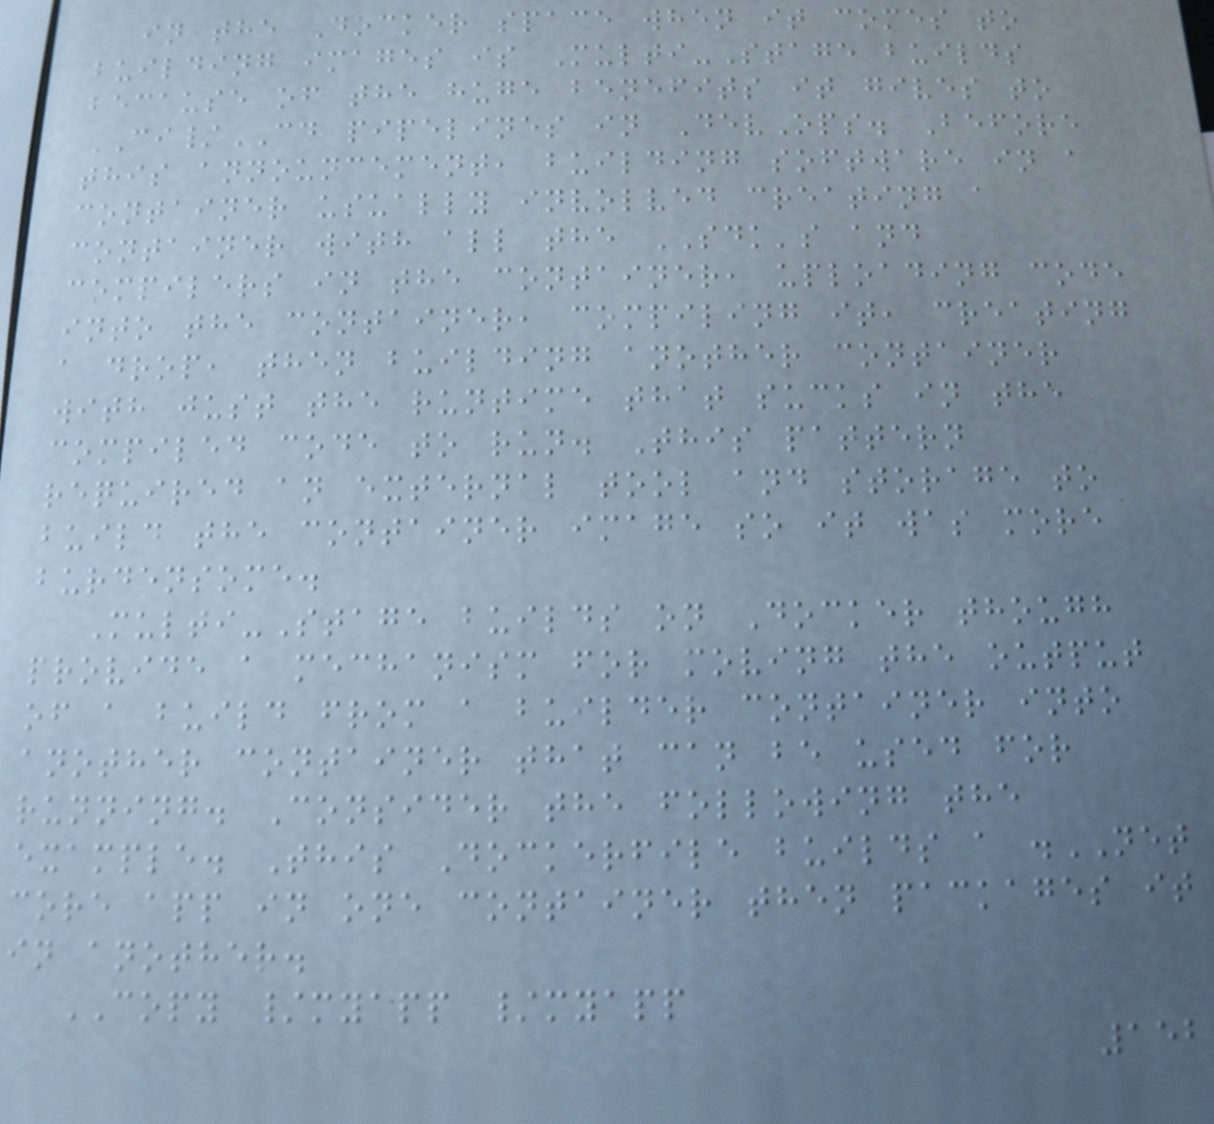in the Docker space when it comes to
building images is Multi-Stage builds
because of the huge benefits it gives to
CI/CD pipelines in DevOps. Before
this announcement, building software in a
container usually involved creating a
container with all the SDK's and
compilers in the container, uploading code
into the container, compiling it, creating
a drop, then building another container
with just the runtime that sucks in the
compiled code to run. This pattern
required an external tool and storage to
build the container image so it was more
burdensome.
Multi-Stage builds on Docker though
provide a mechanism for moving the output
of a build from a builder container into
another container that can be used for
running. Consider the following the
example. This Dockerfile builds a .NET
core app in one container then packages it
in another.
COPY /myapp /myapp
152
